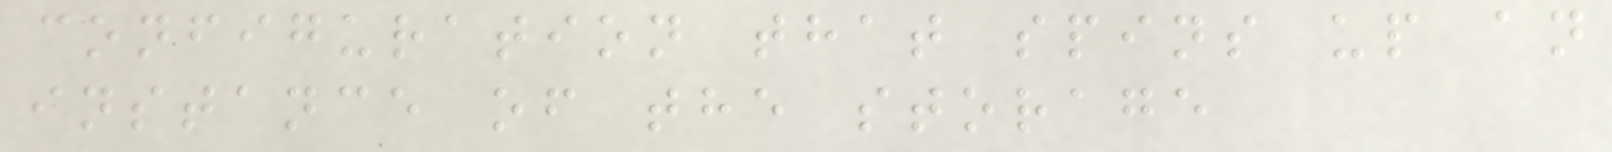configuration that spins up an
instance of the storage
